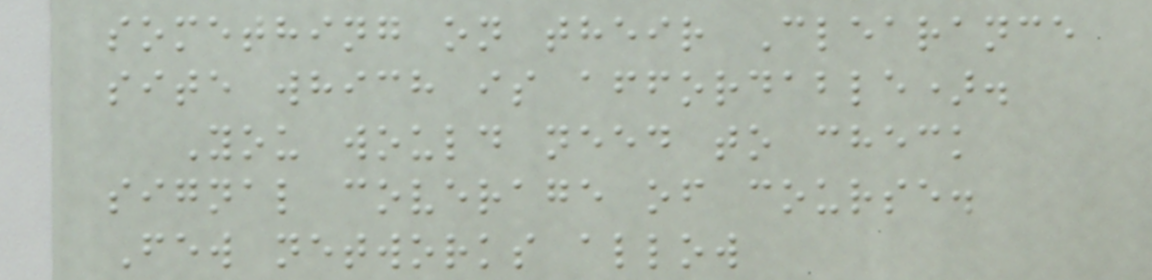something on their Clearance
site which is affordable).
You would need to check
signal coverage of course.
Few networks allow
